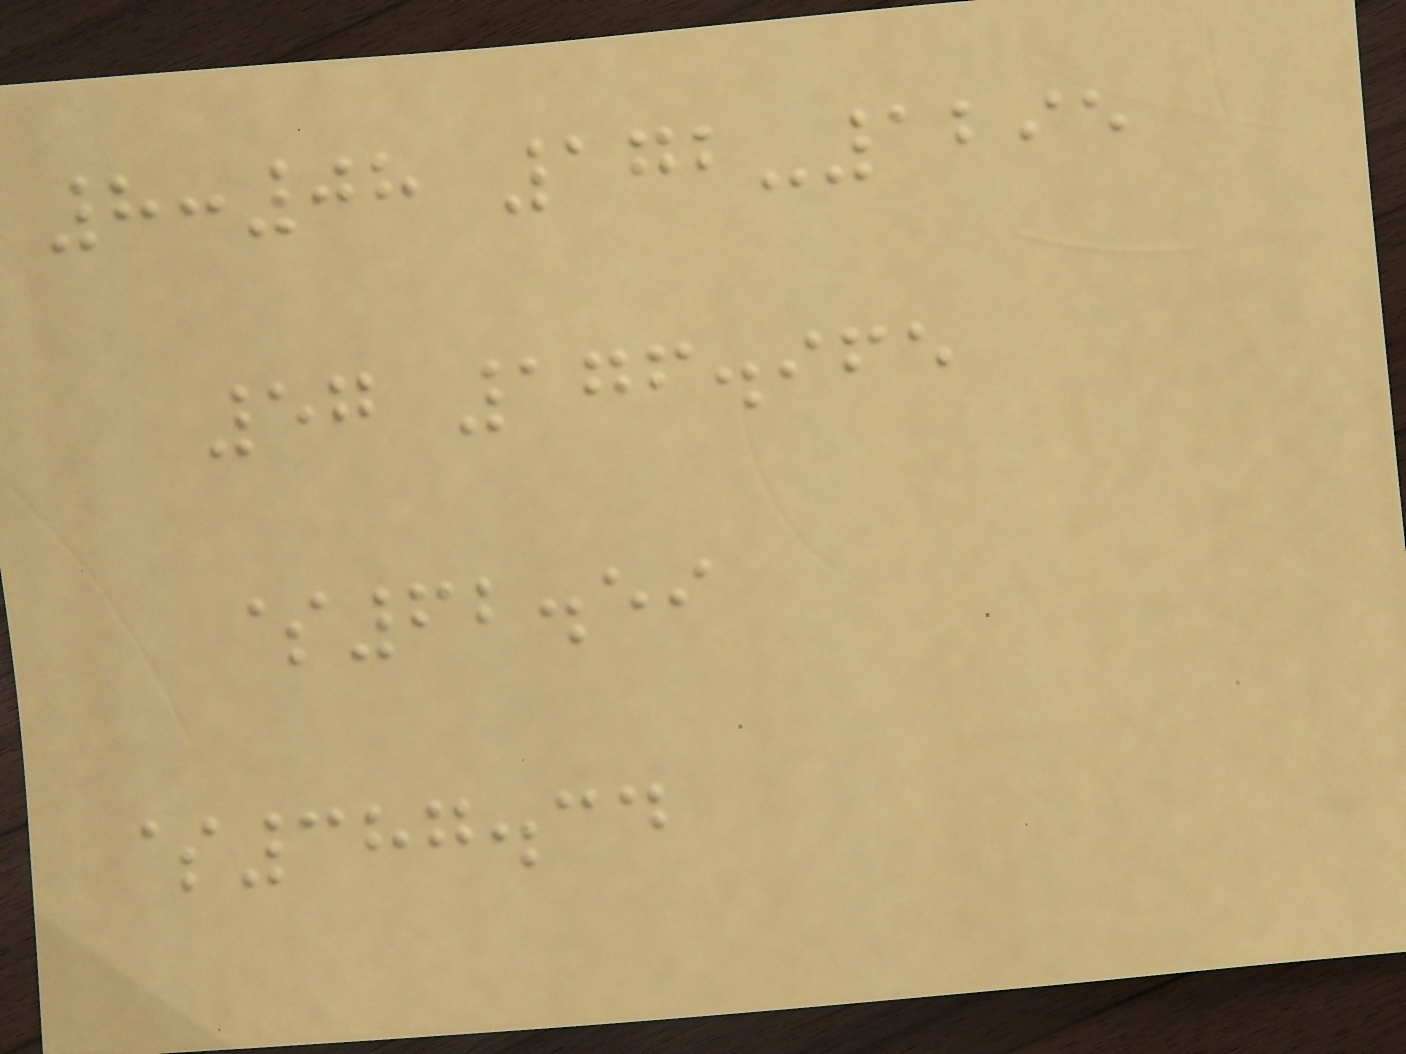8:08 172-1295
57 176.965
$62.59
$387.34
